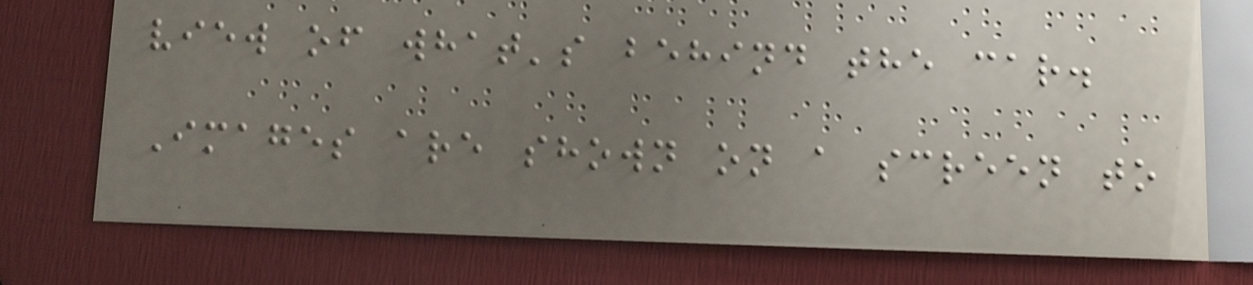view of what's behind the car.
Images are shown on a screen to
